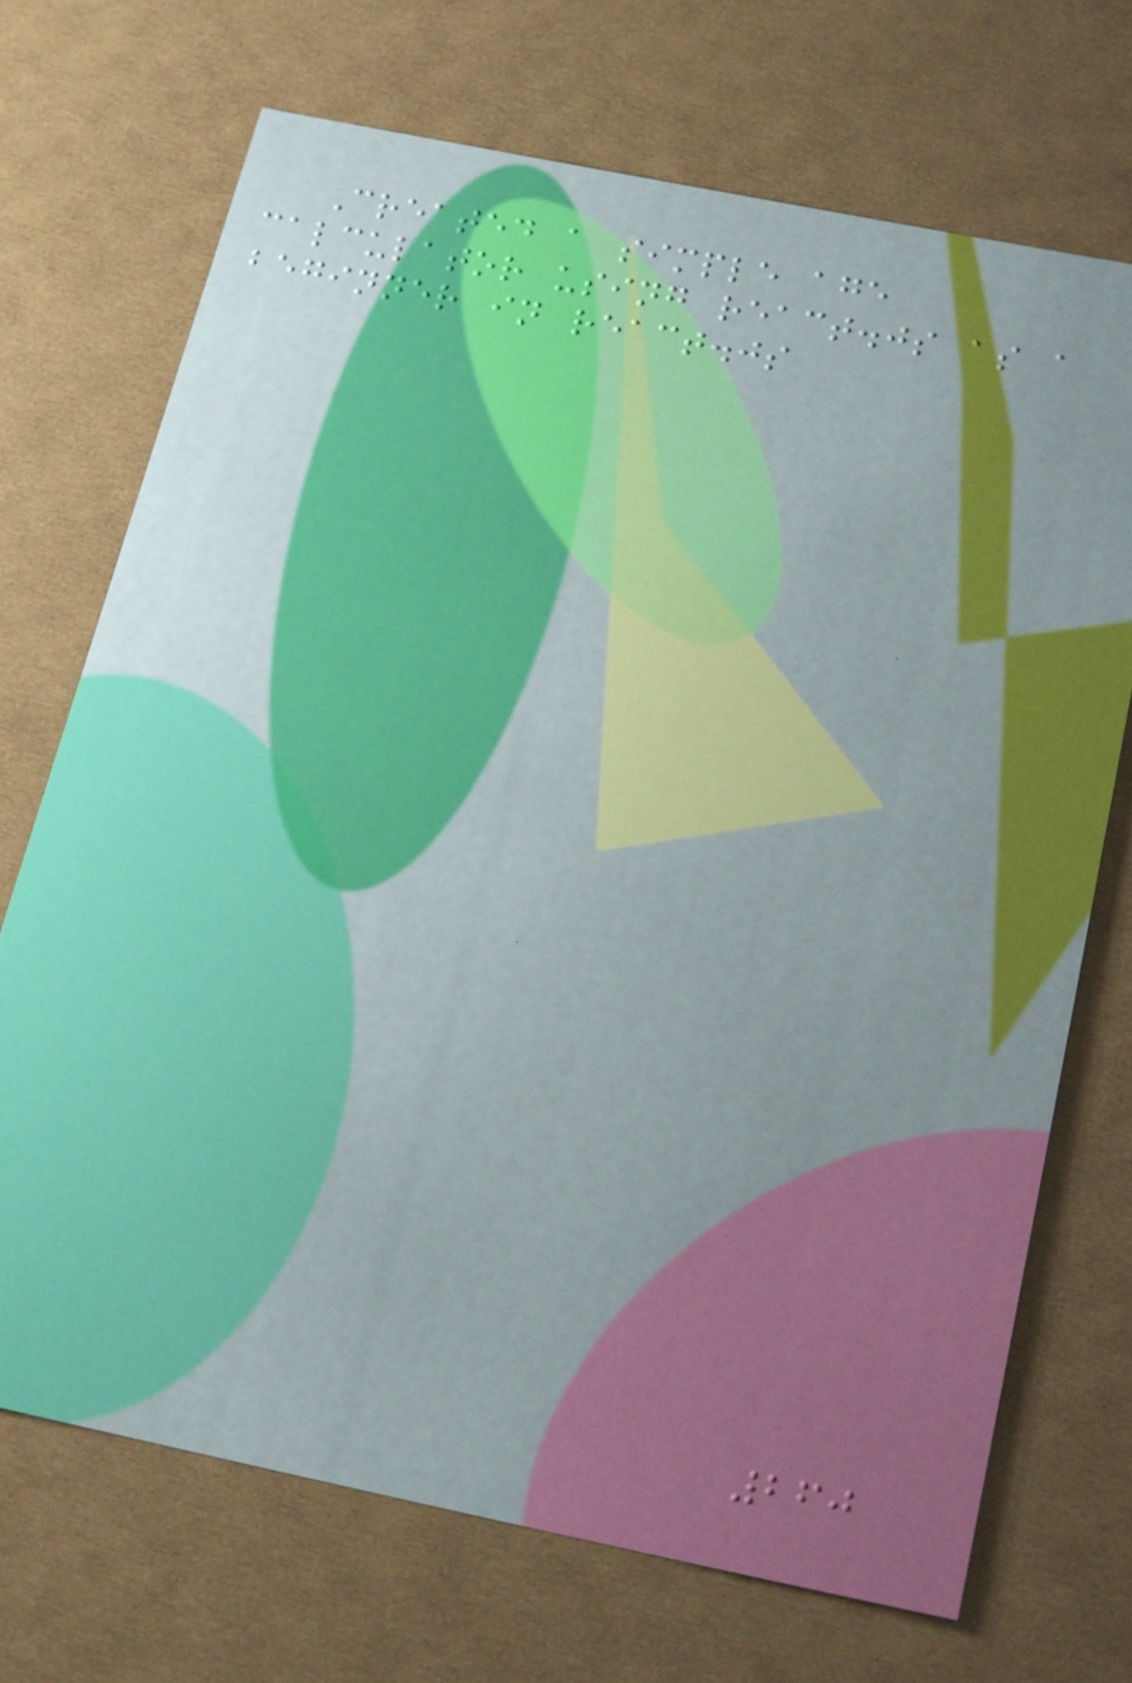Created a simple age
calculator using react.js as a
beginner in react.js
260
